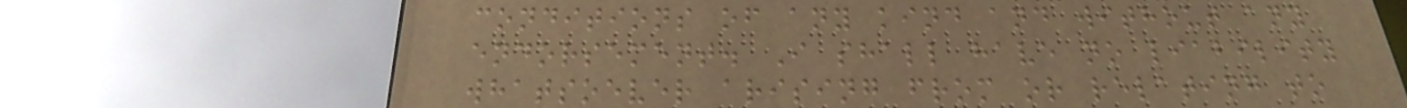conditions of any kind and without any
endorsement. I shall have no liability
whatsoever arising from or relating to
